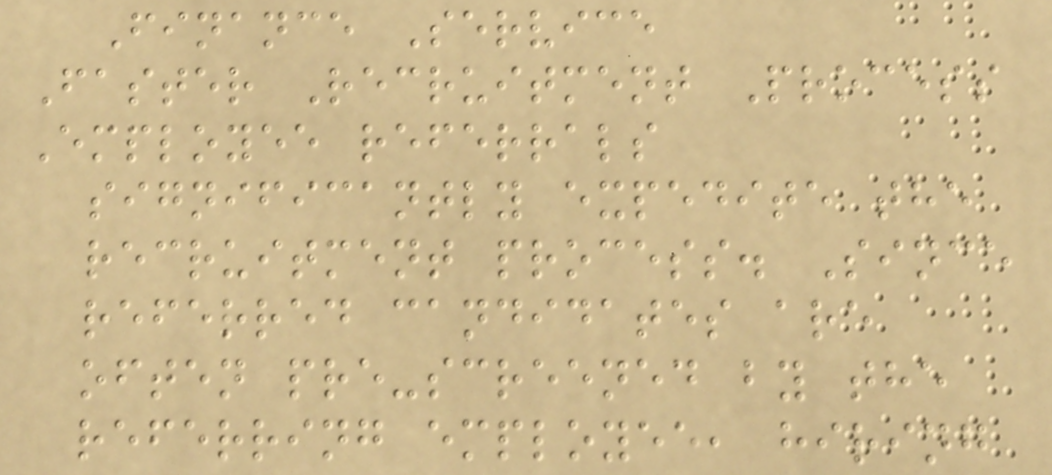Finance Service
Faster Recruitment Process
Employee referrals
significantly expedite the
recruitment process. Since
referred candidates are
often pre-screened by the
referring employee, hiring
